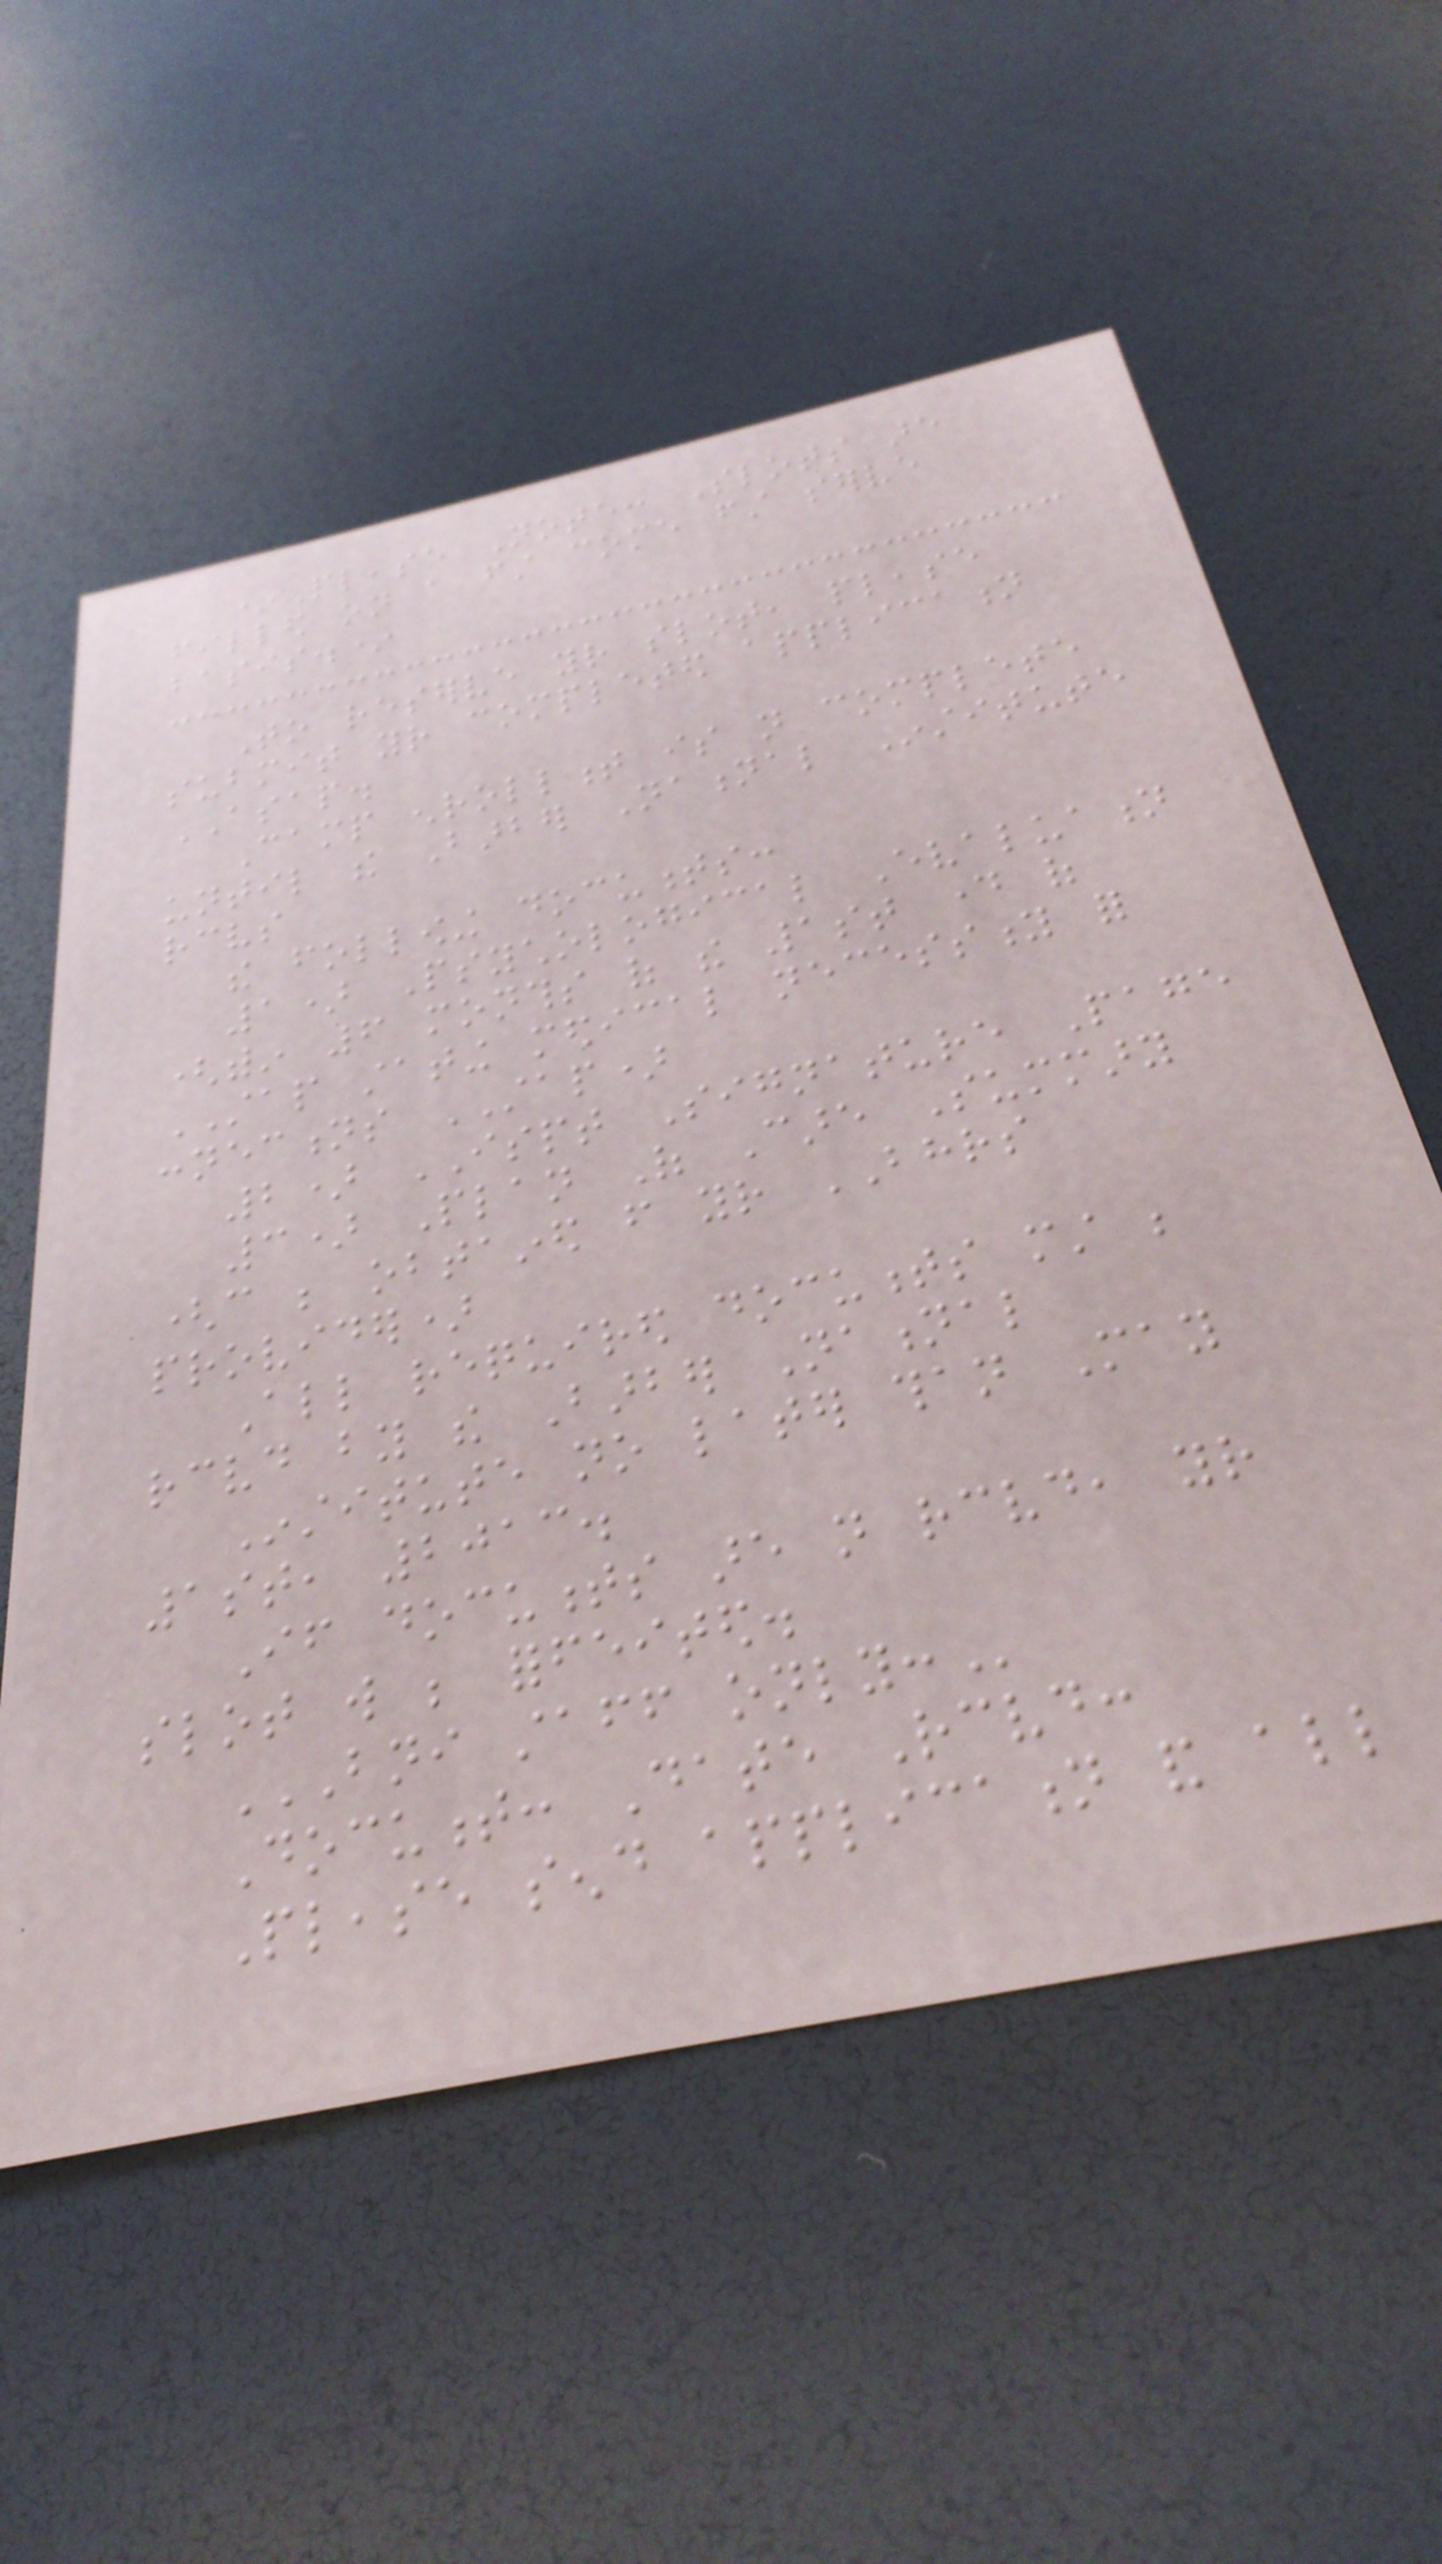*Please Note: Slots are
filled on a first come first serve
basis.*
To reserve your slot, please
submit your completed application
ASAP.
Camp enrollment is not complete
until the Barber National Institute
receives
the following documents:
1) Psychological Evaluation
(within 6 months of the 1st day of
STAP stating medical necessity for
connections STAP)
2) ISPT Signature Page
3) Plan Of Care Summary
(can be obtained from your BHRS
provider)
All required documents must be
received by the Barber National
Institute no later than May
1st, 2013.
If documents are not received, your
slot will be forfeited.
BNI STAFF ONLY:
Document: Date Received:
Please send application and all
